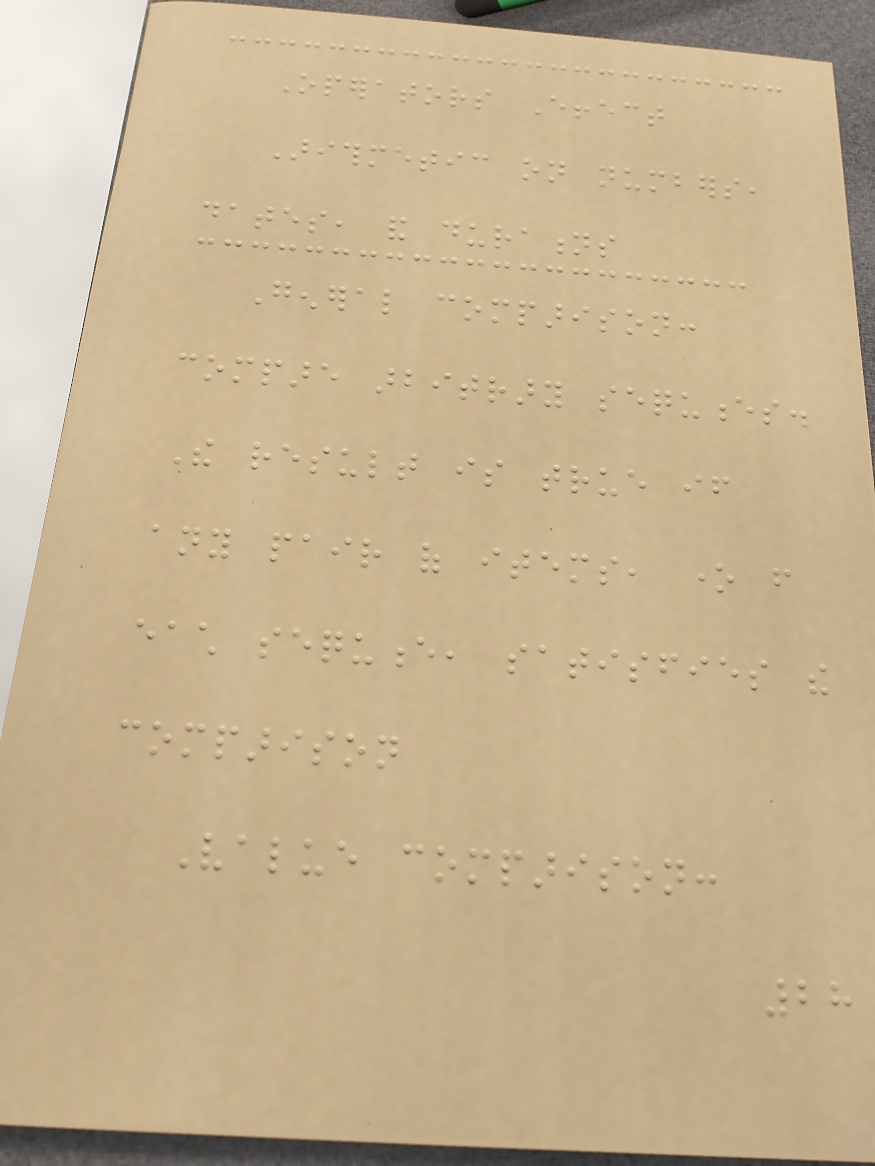Operators Effect
Arithmetic on numbers,
dates, and durations
General comparison:
compare arbitrary sequences.
The result is true if
any pair of items, one from
each sequence, satisfies the
comparison
Value comparison:
28
